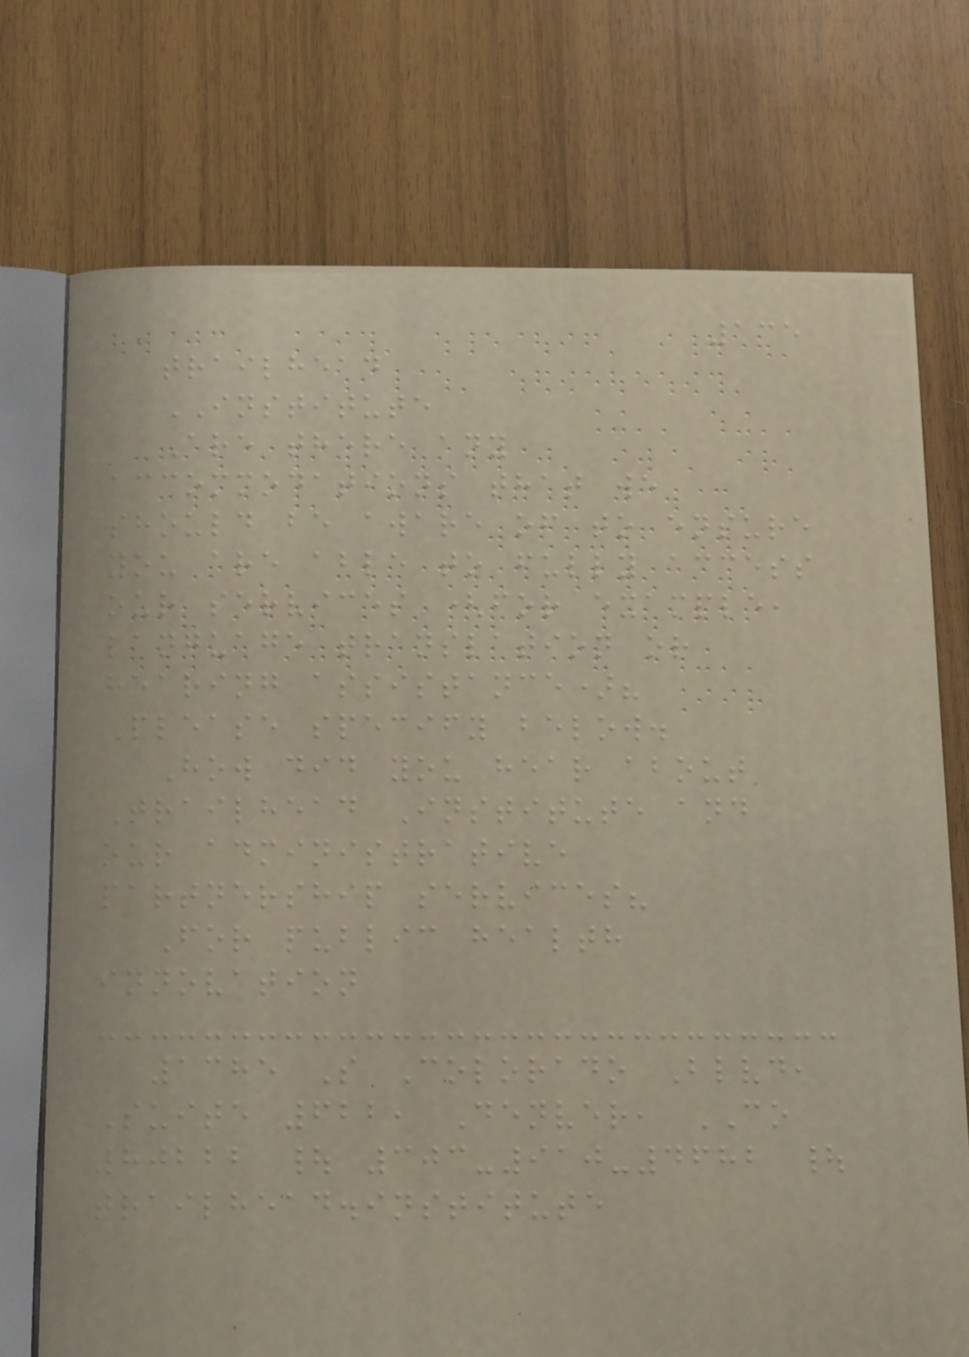135
trailhead
INSTITUTE
Are there any
accommodations that we
should be aware of to ensure
you are able to fully access
our services (for example,
language translation or
hearing assistance)?
Please specify below.
How did you hear about
Trailhead Institute and
our administrative
partnership services?
For public health
innovation
1385 S Colorado Blvd,
Suite 622, Denver, CO
80222 | 303-910-4682 |
trailhead.institute
